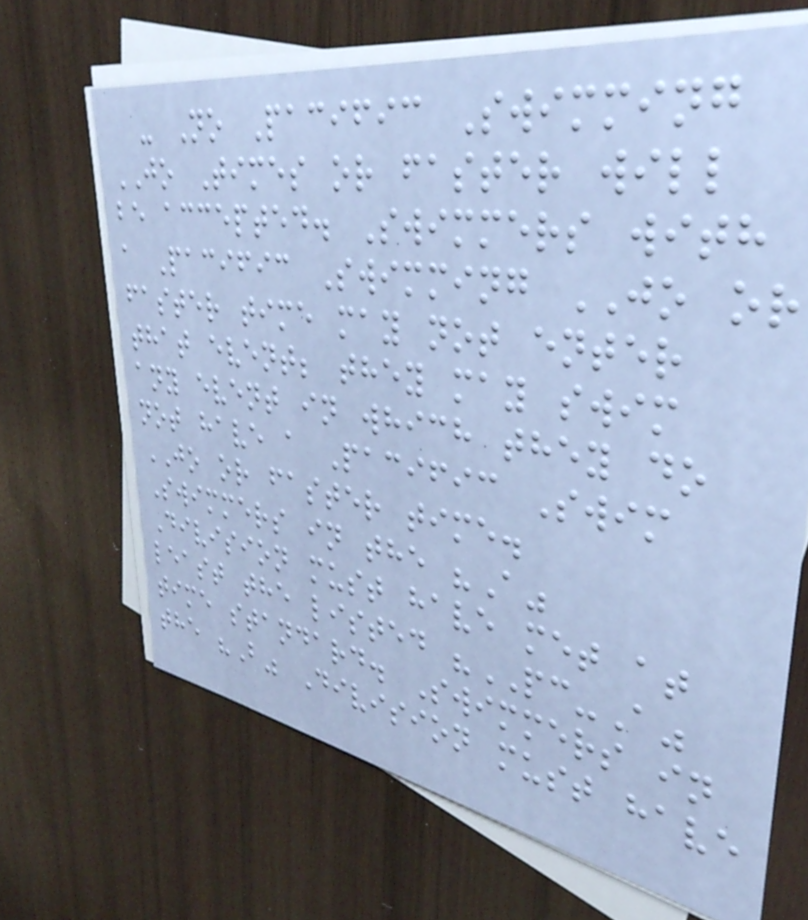- No Pacific Swimming
JO Times or faster will
be accepted. Swimmers with
a Pacific Swimming JO or
faster time may not enter
that event; they may swim
any event in which they do
not have a Pacific Swim
JO or faster time.
Swimmers in the "A"
Division must have met at
least the listed "PC-A"
time standard. Swimmers in
the "B" Division must have
